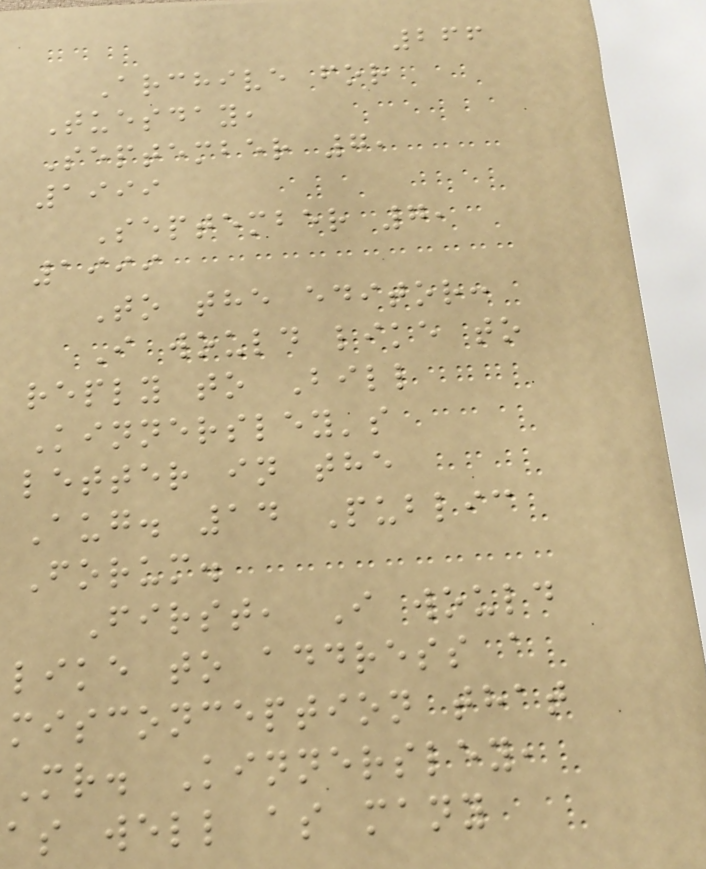266
Archive for
Tuesday,
September 7,
1999
September 7,
1999
To the editor:
I would like to
reply to Bill
Kinnersley's
letter in the
Aug. 14 Public
Forum.
First, I would
like to address a
misconception that
Mr. Kinnersley,
as well as many
